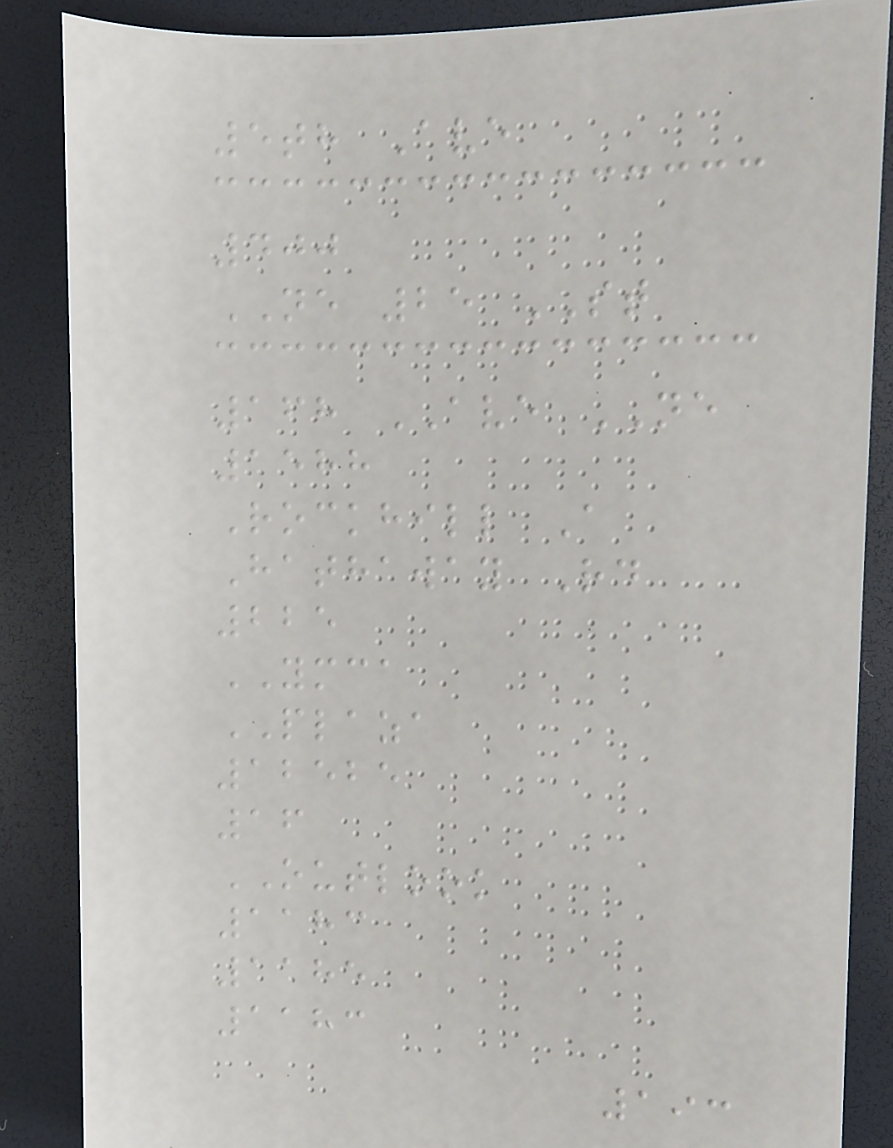5th Ave
400
NE 25 ST
168 AVE NE
1588
Rockhill A
Hathaway Rd
225
YMCA
PLAZA
12525
16
OUTLOOK
1183
1185
1183
193
